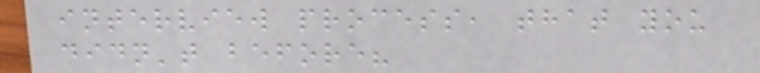interview process, that you
didn't before?
